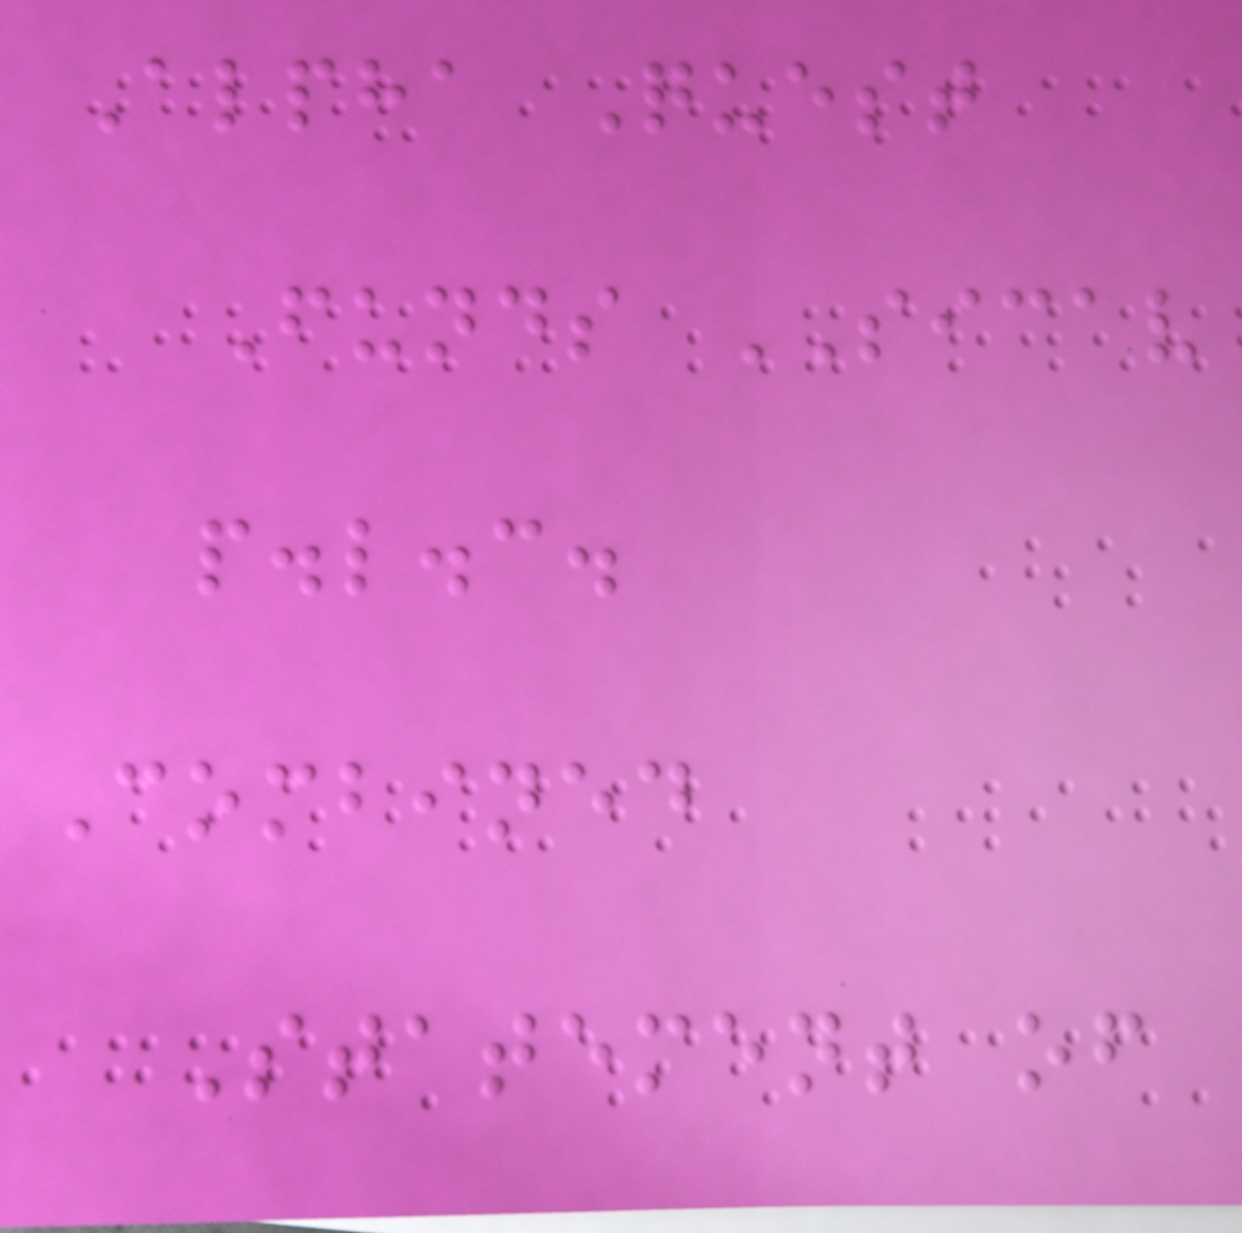Alpha Quest
Funds SICAV
p.l.c.
Combined
Statement of
